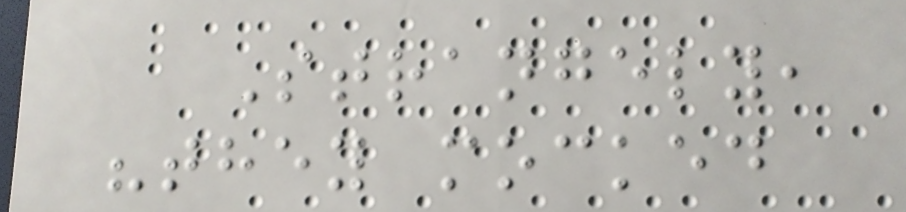Strangely,
"they mocked
